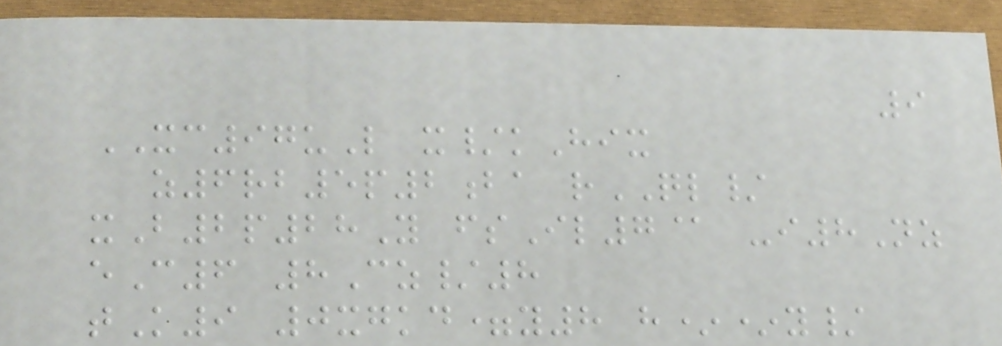9
XC97uL x/kHix
z6rb5p2ba rQL/
xB2p28Y fsIl7@ -i8Nz
eC6 8Cz/8
tK9 0xgkd=y8 h**y/
